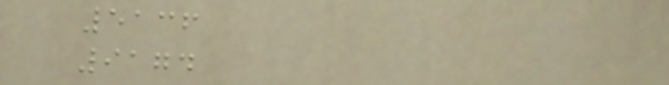5136
9174
